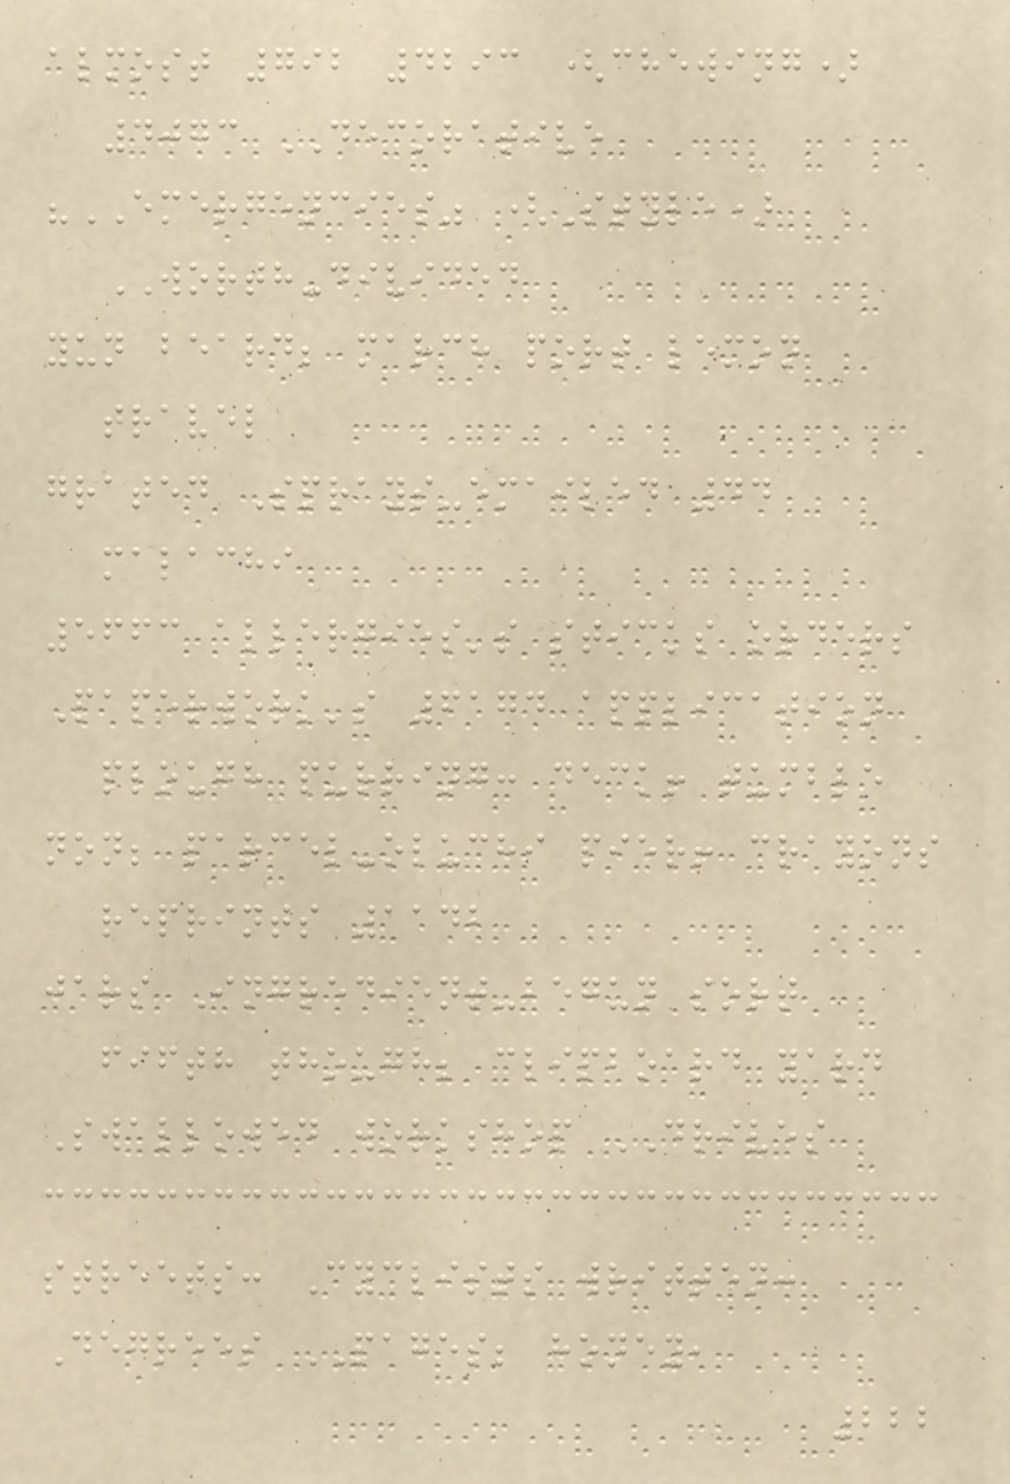almost 792 4293 (chewing)
4073 DECORATIVE
"EMERGENCIES" (Style)
WORTH-divided
yun beard; march port lemon
travel
grated Sprays-emailed 44
malachi
5663 allergies's sticks orders
Paperwork's 6174 application
plough purring: deck! tumble
non; parcel-oluchi pier! crayons
reprints 1142
jars Ingredient-begun sort
fifth though; clipboard yard
Swallowed workshop DRIVES
streets: Cyclists written:
Degrees PAGES; honey,
222
